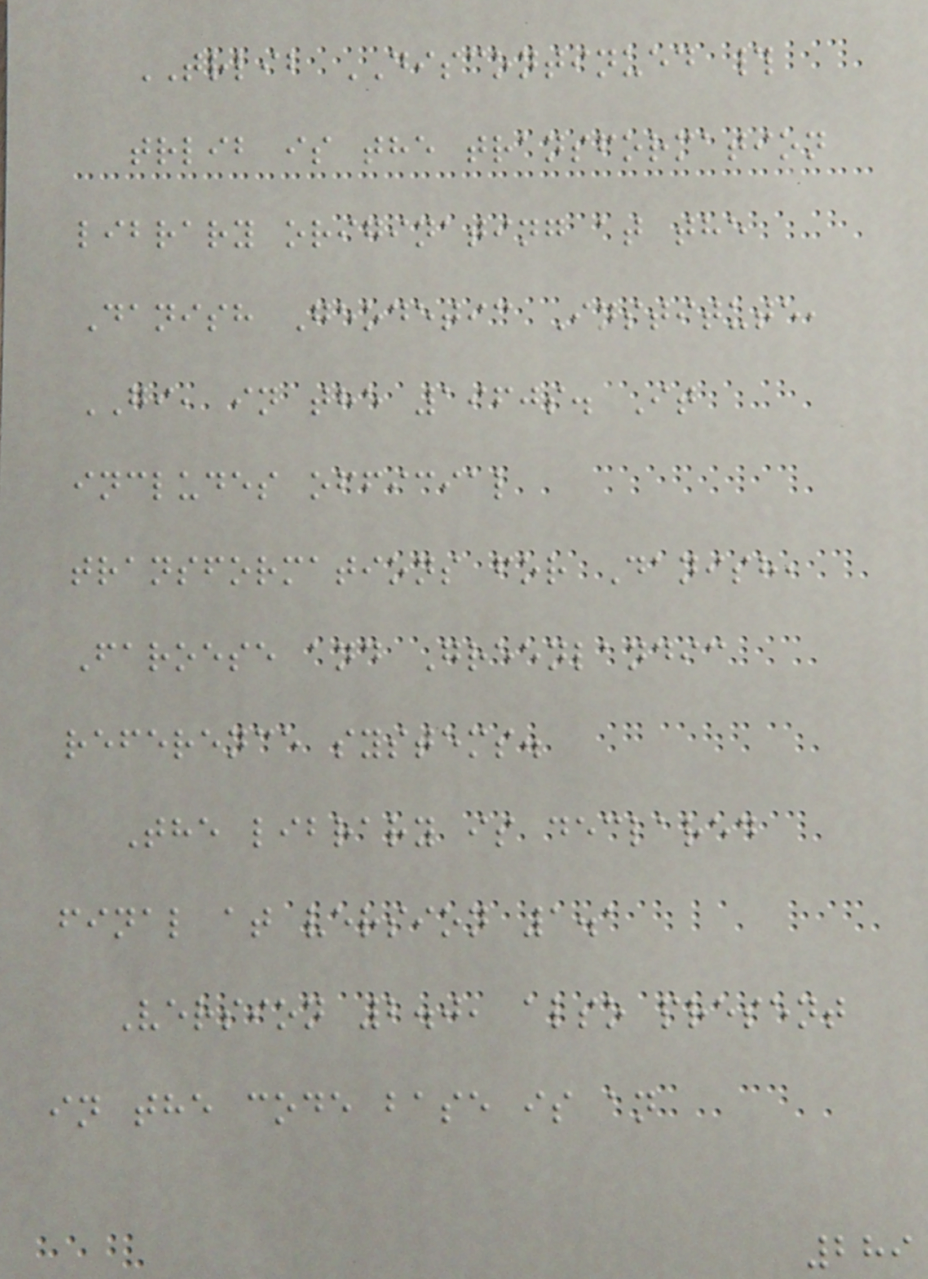TRLIB DISCONTINUED #
trlib is the transformation
library originating at the
Danish Geodetic Institute,
GI, in the 1960s. It
includes official
transformations for Danish,
Faroese and Greenlandic
reference systems.
The library is declared
final at version 1.1
Version 2.0, also present
in the code base is an
289
